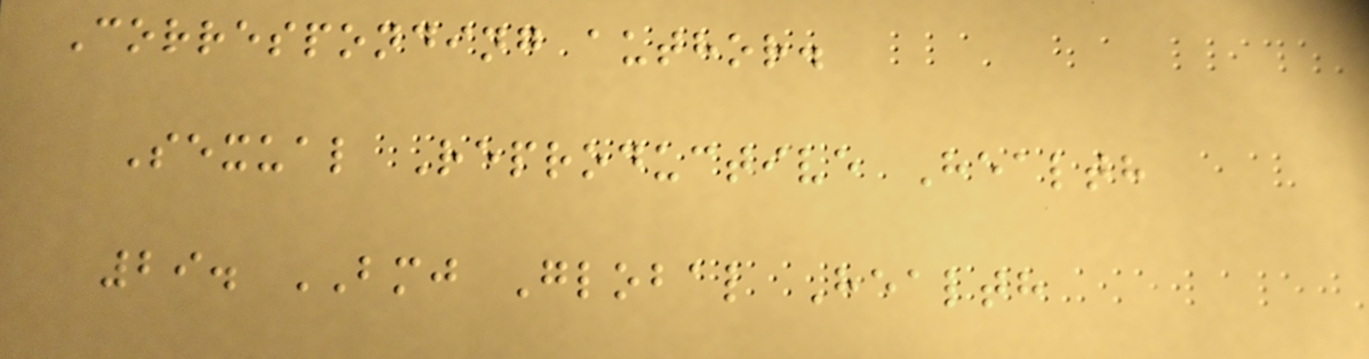Corresponding author.
Sexual Reproductive Health
29. BMJ Global Health
